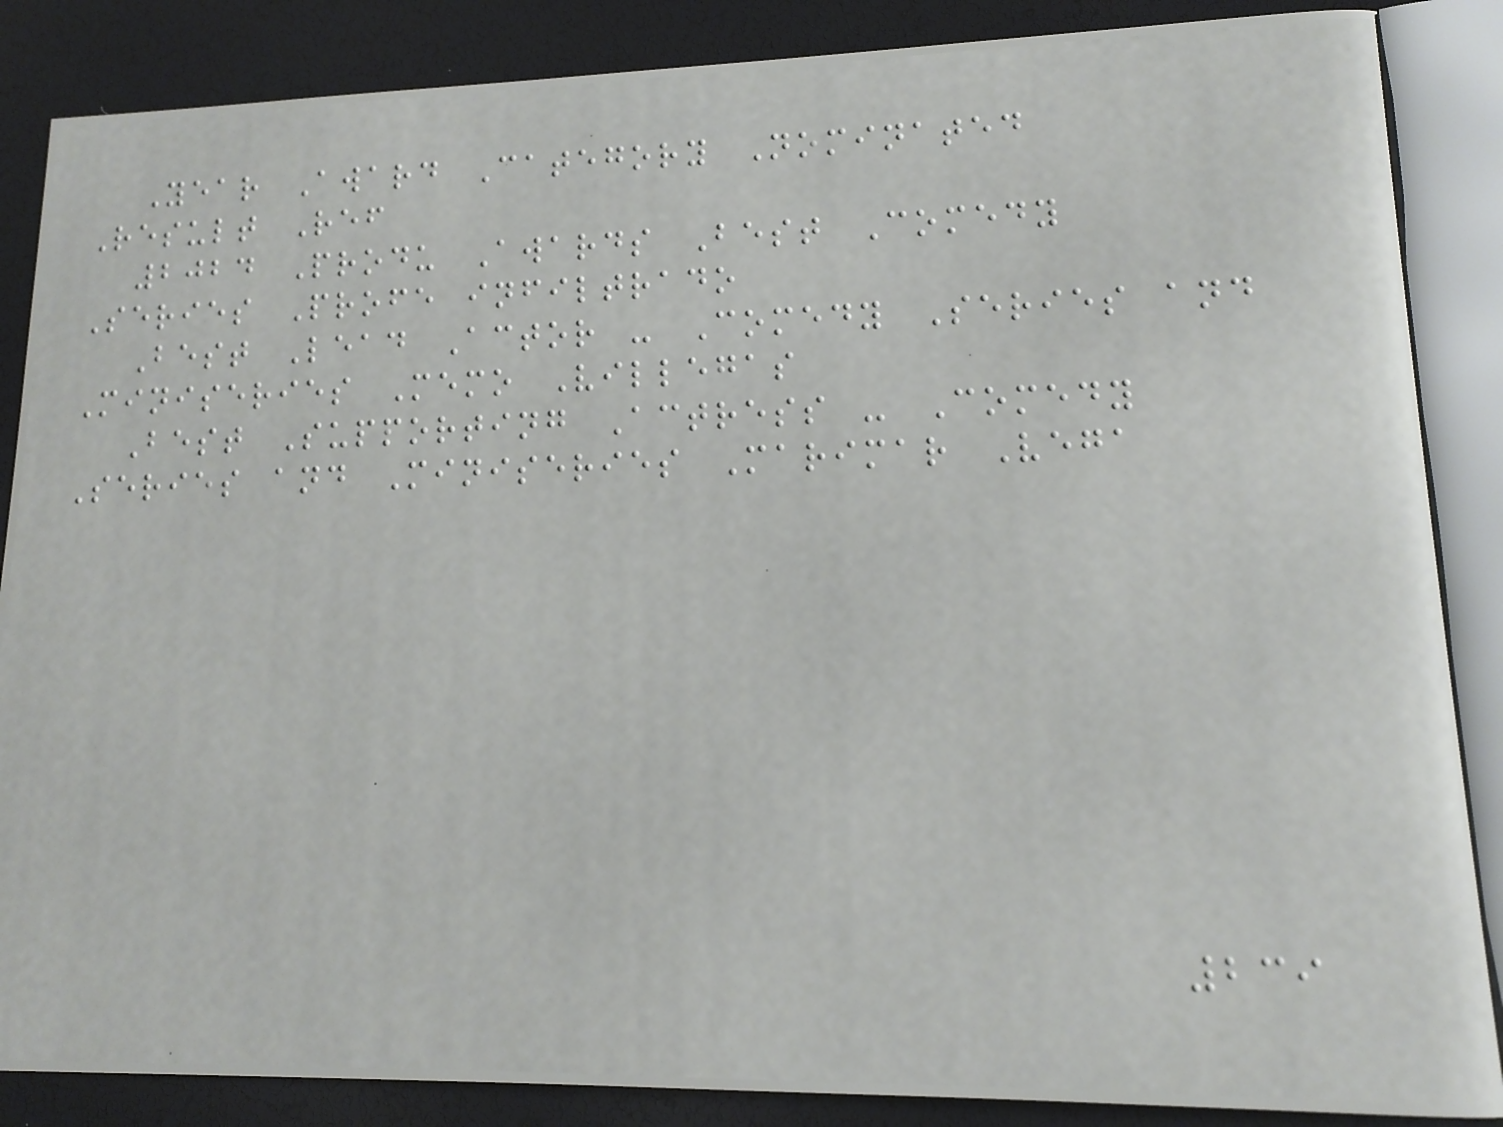Year Award Category Nominated
Result Ref
2024 Produ Awards Best Comedy
Series Profe infiltrado
Best Lead Actor - Comedy Series and
Miniseries Memo Villegas
Best Supporting Actress - Comedy
Series and Miniseries Marimar Vega
239
